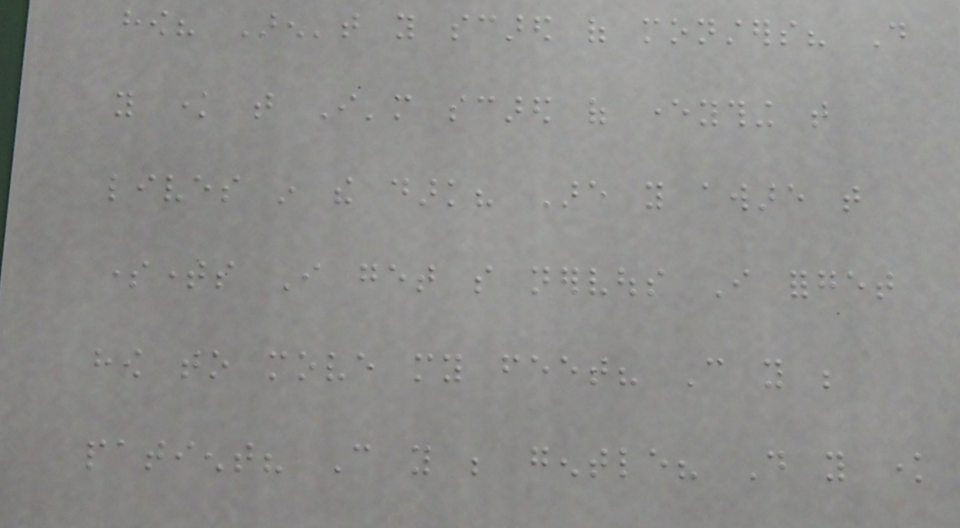how? Aren't you scared of monsters? Do
you know that I'm scared of everything that
lives in the dark? Are you aware that
sometimes I get so nervous I forget
how to move my feet? Can you be
patient? Can you be gentle? Do you know
